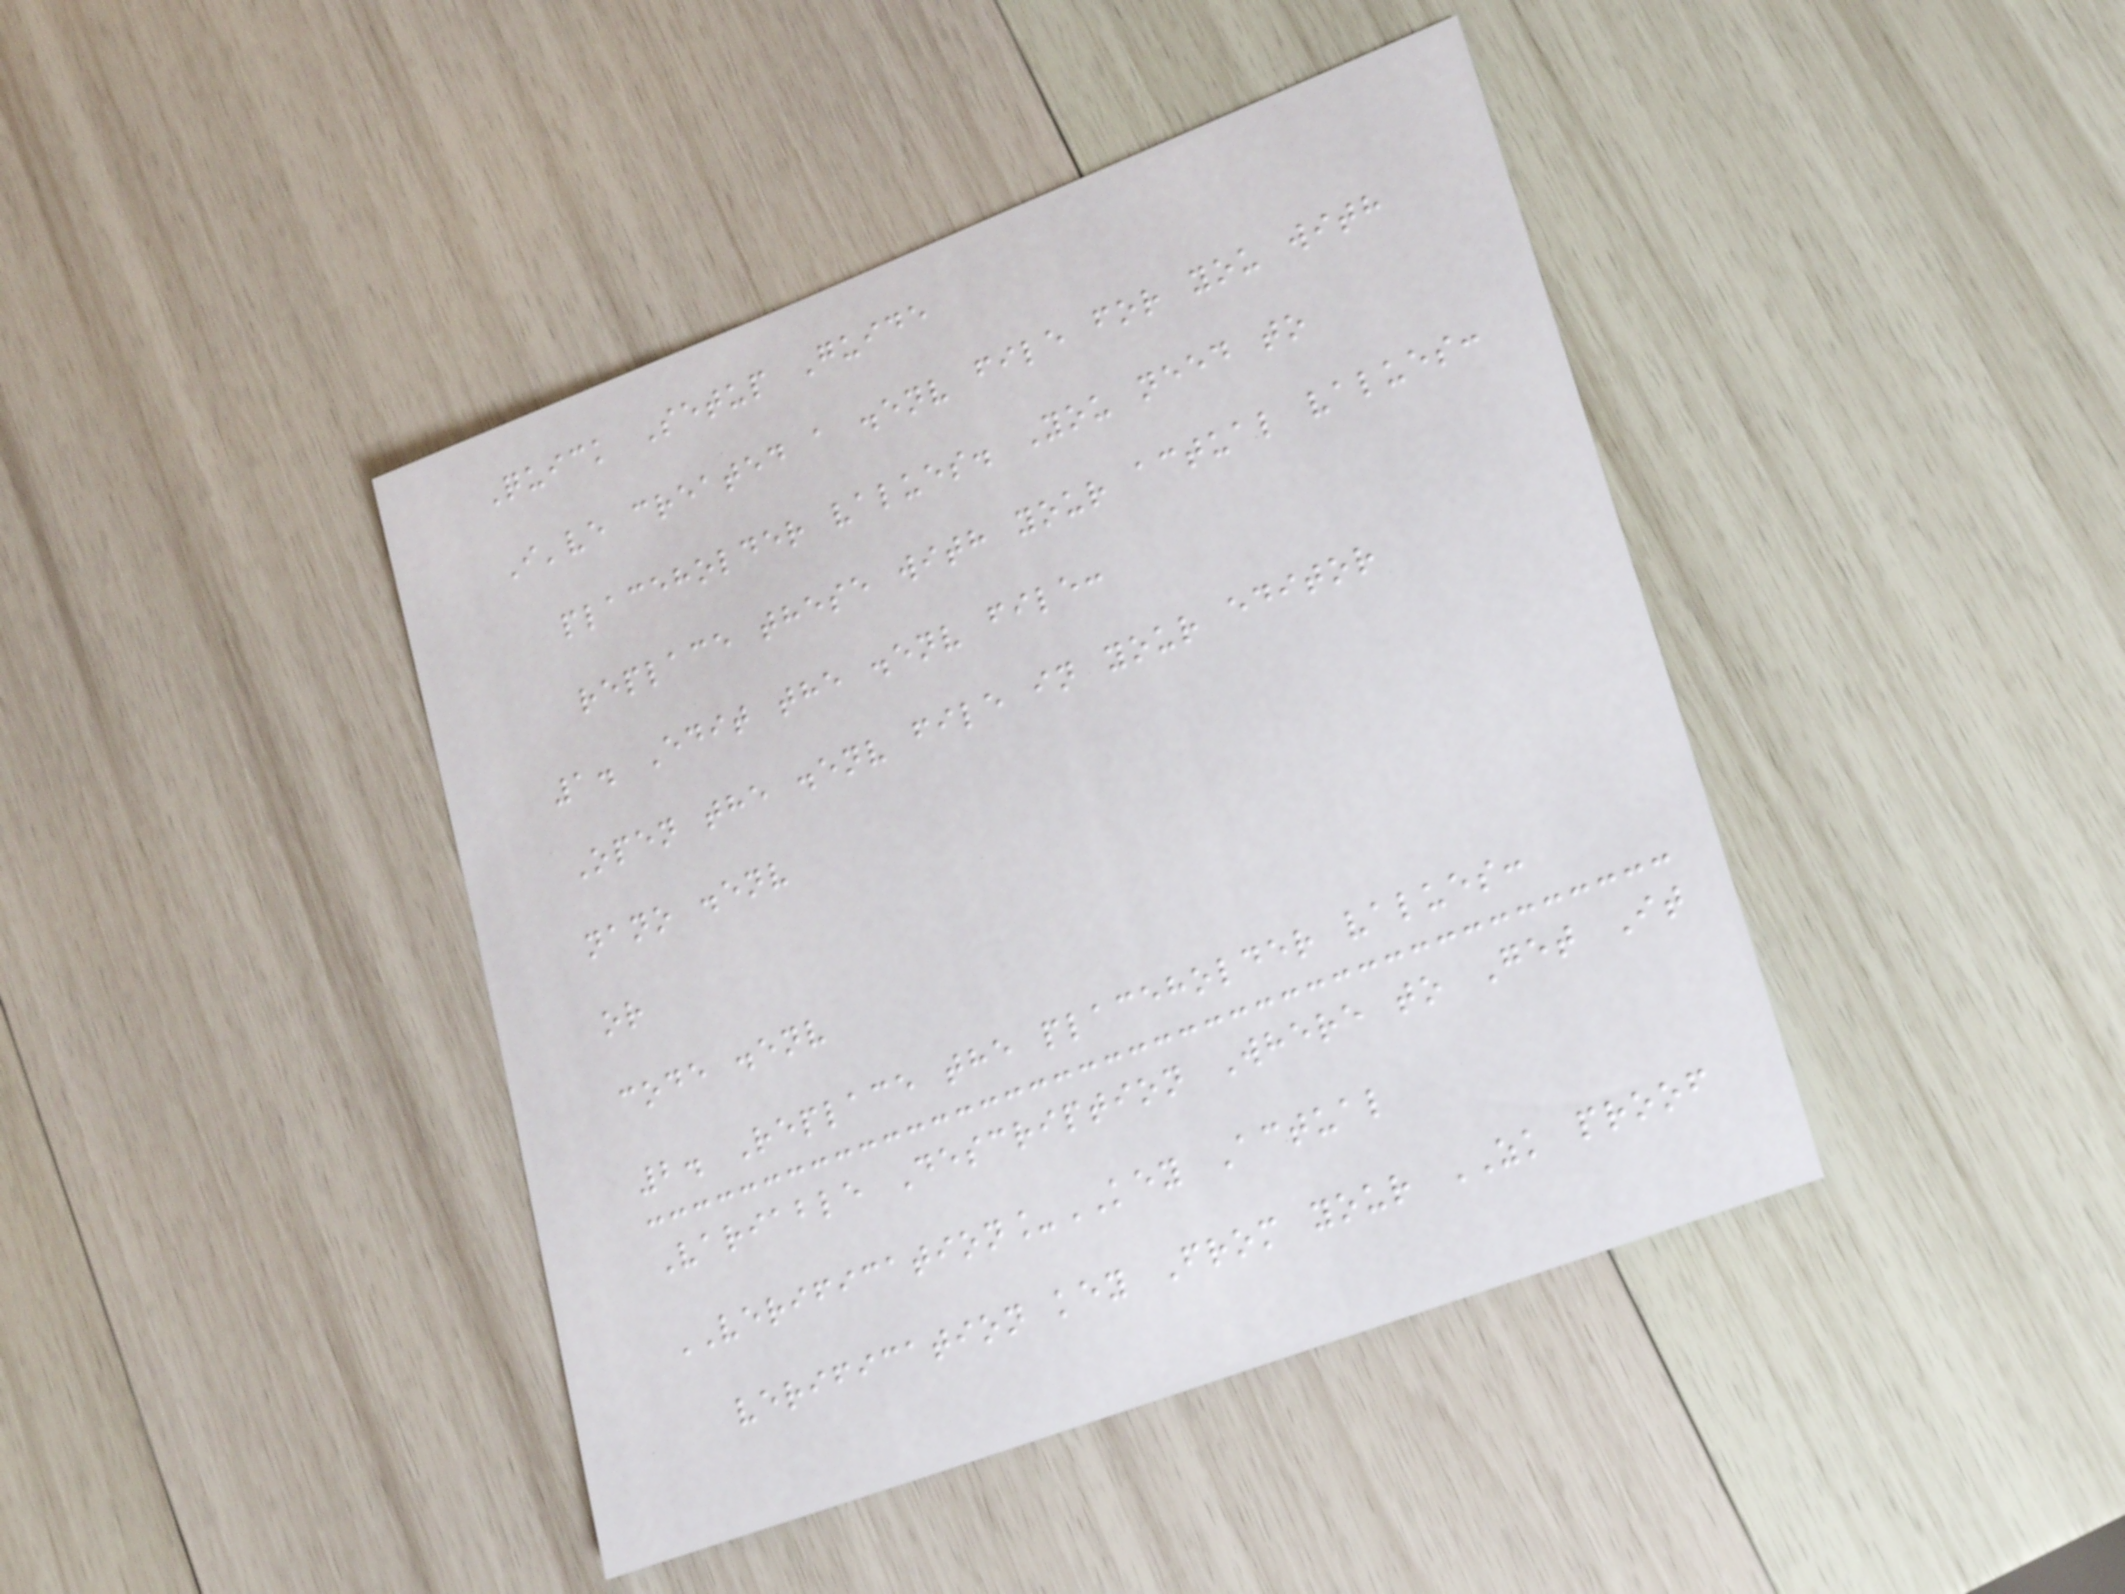Quick Setup Guide
I've created a .env file for you with
placeholder values. You need to
replace these with your actual values:
1. Edit the .env file:
Open the .env file in your editor
nano .env
or
code .env
2. Replace the placeholder values:
Variable Description Where to Get It
VERIFICATION_KEY Actual
verification key From your ZK proof
